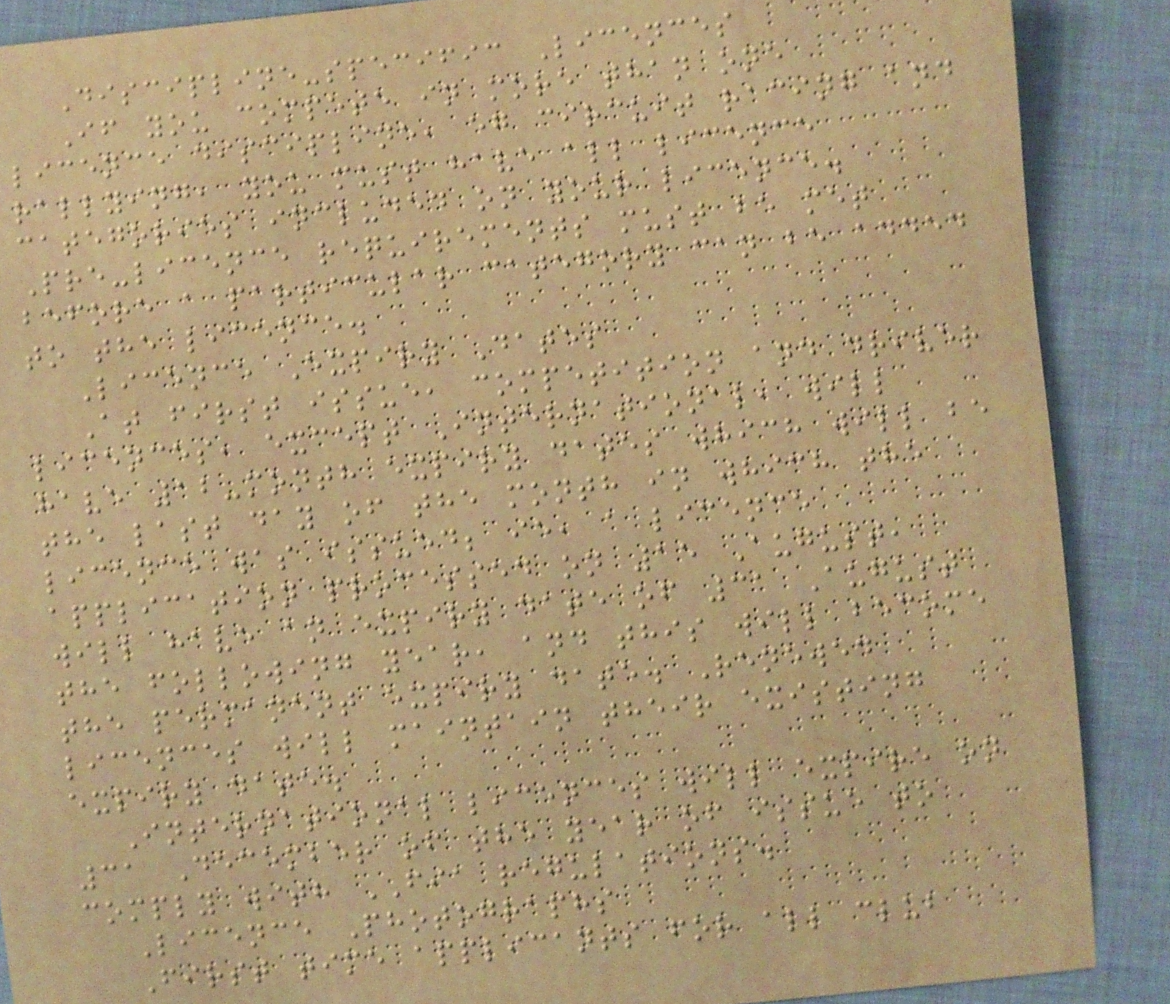Discipline-specific Licences
If you compete in more than one
licence discipline, eg circuit racing and
rallying, you must have all licence
categories included on your licence.
Pre-licence requirements must be met
before a particular category can be added
to the licence.
Licence Expiry Dates
At first issue, competition and driver
licences, except International, will
have 12-month expiry dates which will be
the last day of the month in which the
licence was issued; ie, a licence
application processed on 15 August,
will have an expiry date of 31 August
the following year, and this will become
the permanent expiry date. Renewed
licences will maintain their existing
expiry date.
International licences will expire on
31 December of the year of issue to
comply with FIA regulations.
Licence Photographs
First time applicants for all club
